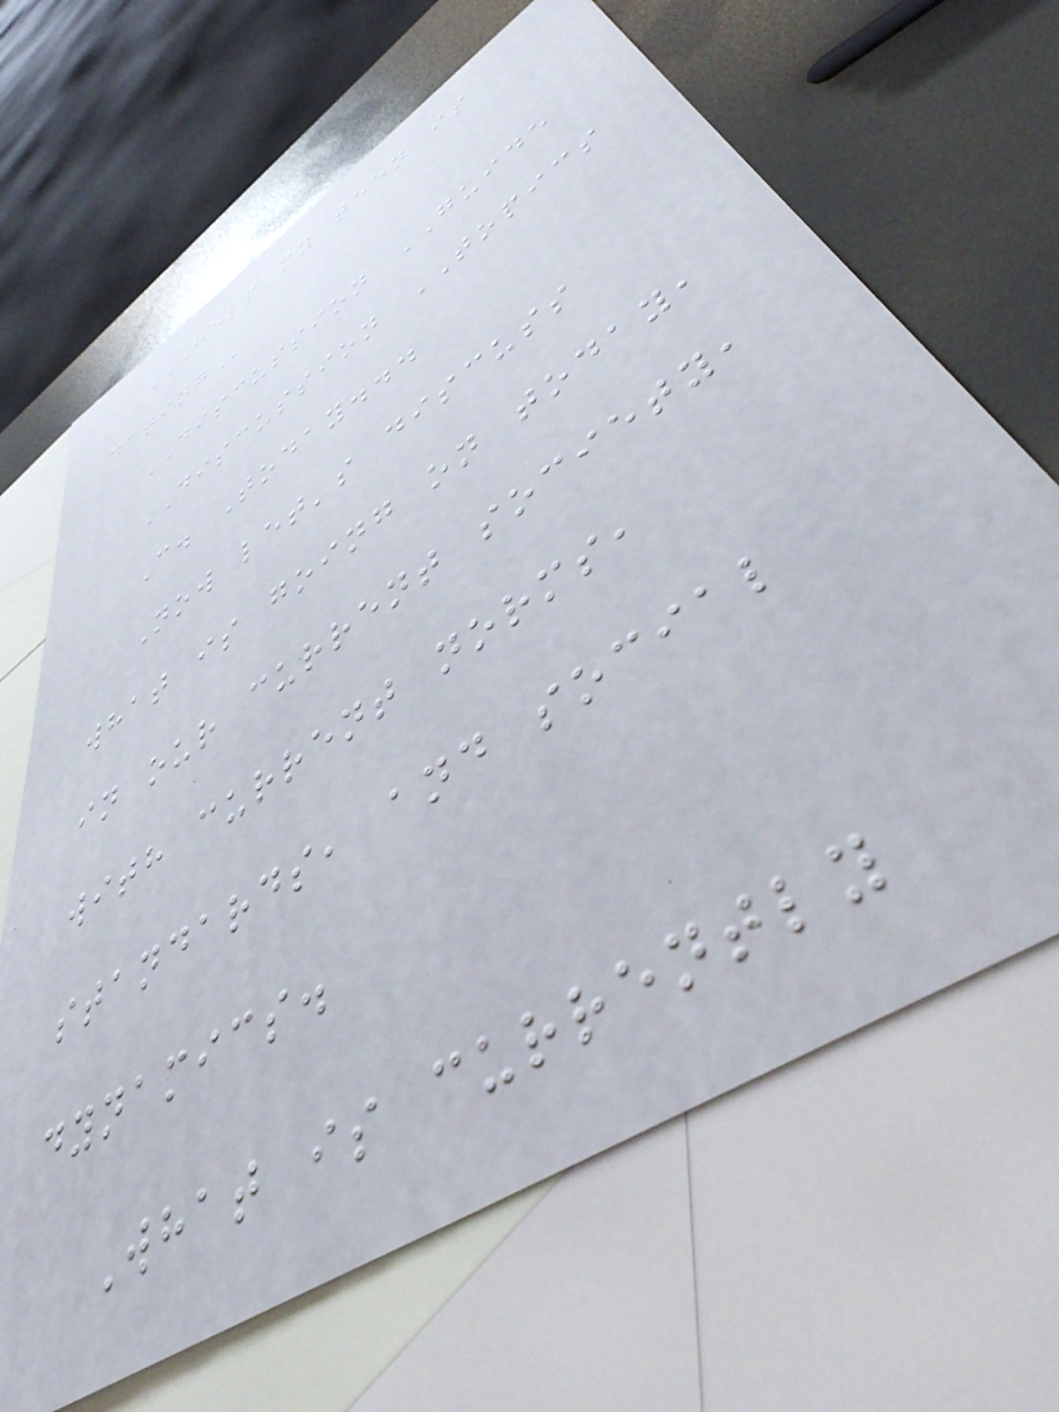HELP MY TEEN IS
DATING
DISCUSSION GUIDE
DISCUSSION TOPICS
C. Today...
Now let's discuss
what is going on today,
in our current society,
with current norms,
standards, and social
dynamics.
What is currently
